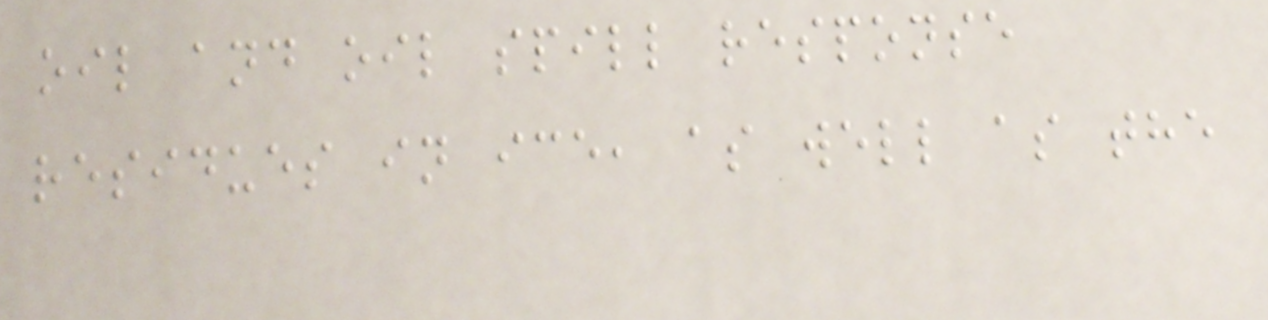oil and oil spill response
residues in ice, as well as the
